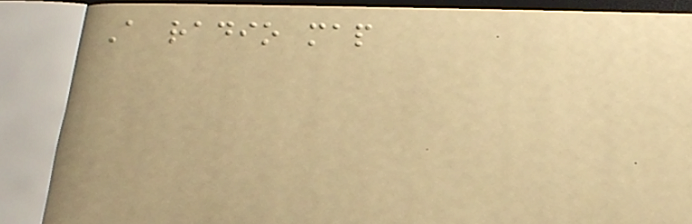A radio map
